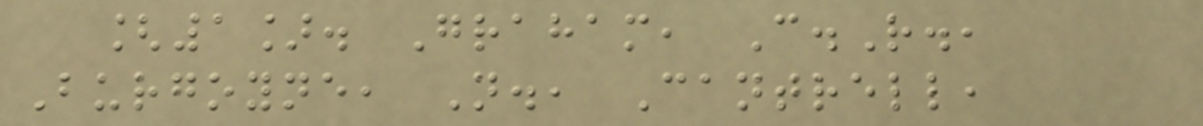[1]. Graham, C.R.,
Burgoyne, N., Cantrell,
